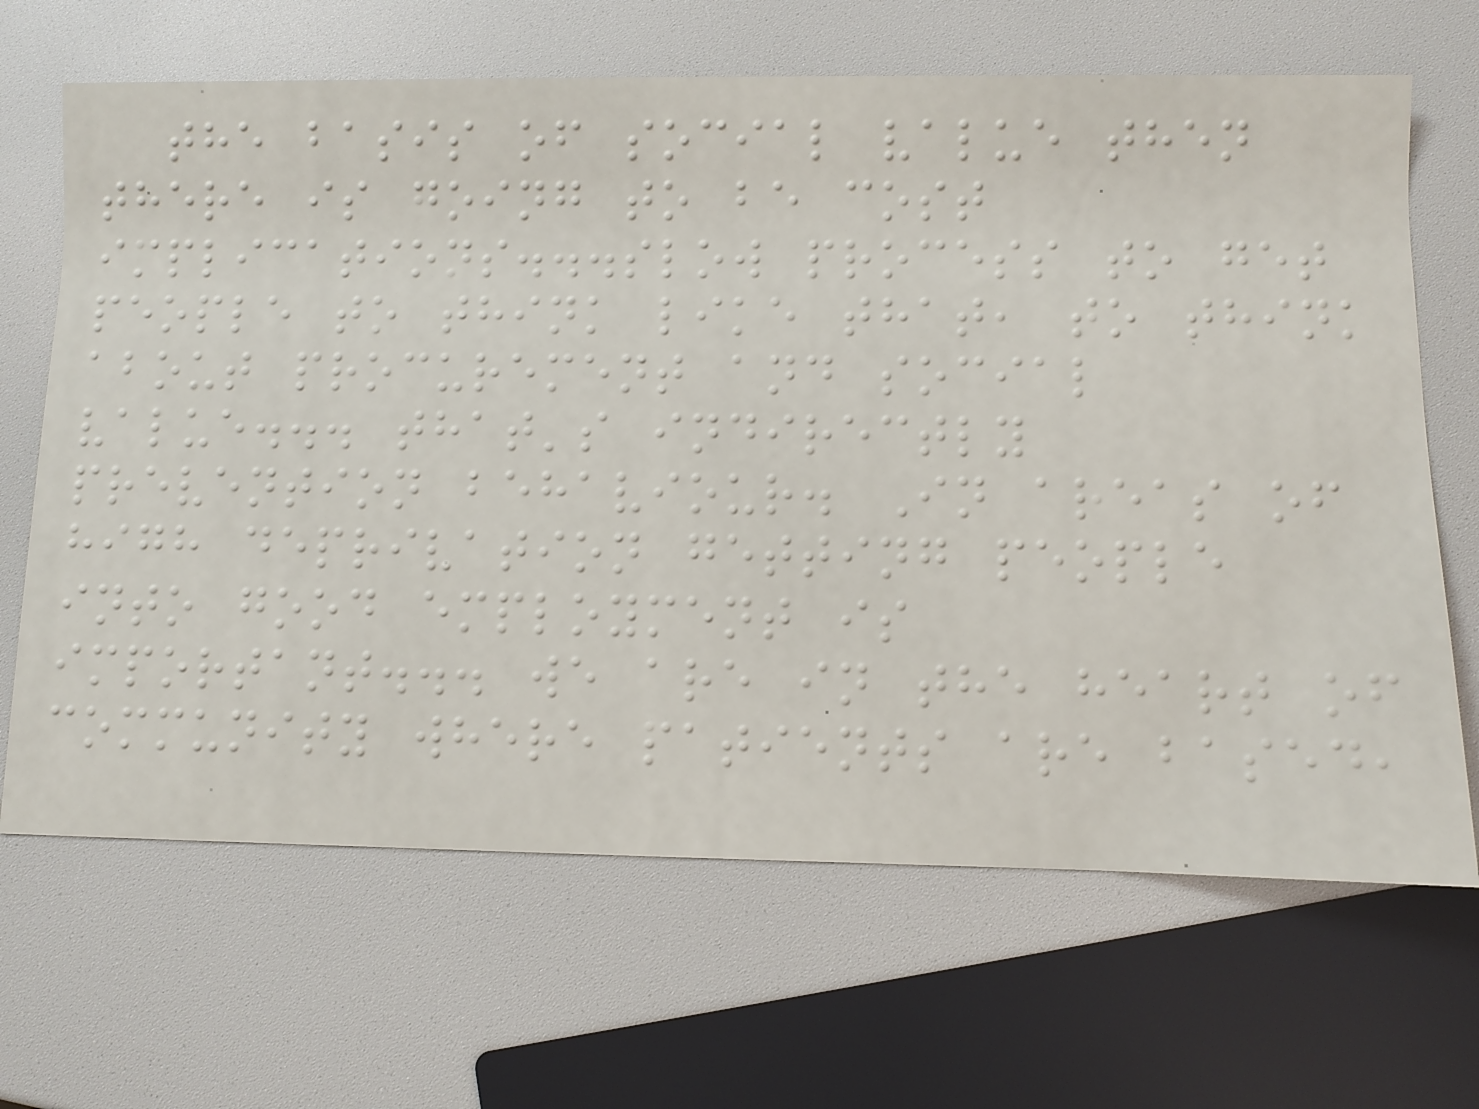the basis of social value then
there is going to be cost
implications...slow process to get
people to think like that, to think
about procurement and social
value... that's indirectly
prevention behaviour. In areas of
high deprivation getting people
into good employment is
important... we are in the heart of
community where patients are based,
